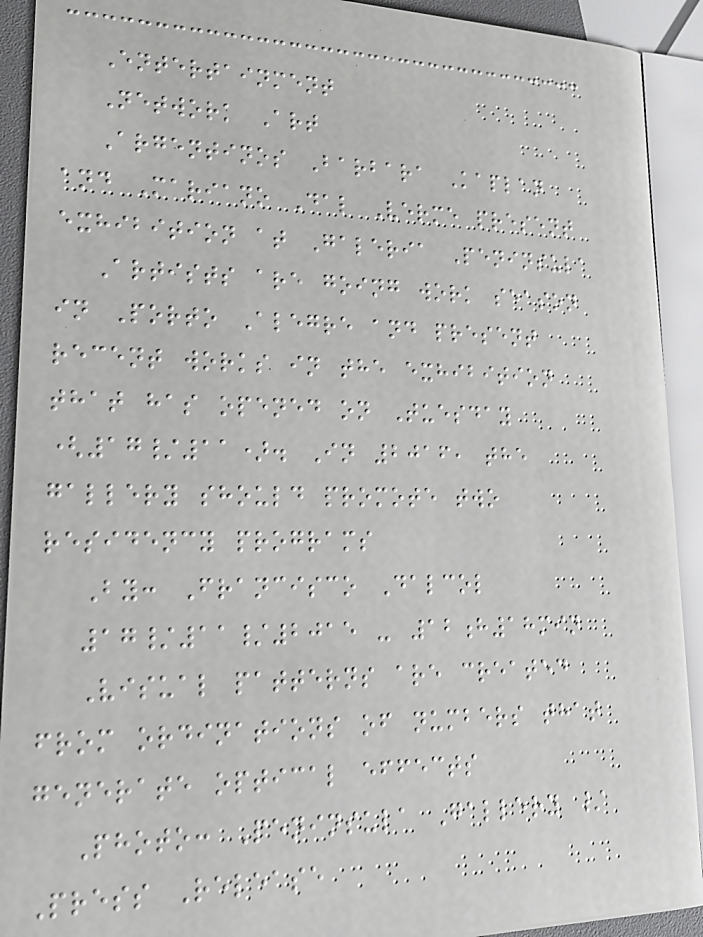Entertainment
Network Art
Argentinos Barbara Kaplan
and Mariano Dal Verme present
exhibition at Galeria Peninsula
Artists are going work season
in Porto Alegre and present
recent works in the exhibition
that has opened on Tuesday
(17/11). In 2016, the
gallery should promote two
residency programs
By: Francisco Dalcol
17/11/2015 - 12h18min
Visual patterns are created
from ordinations of numbers that
generate optical effects
Photo: Peninsula Gallery /
Press Release
